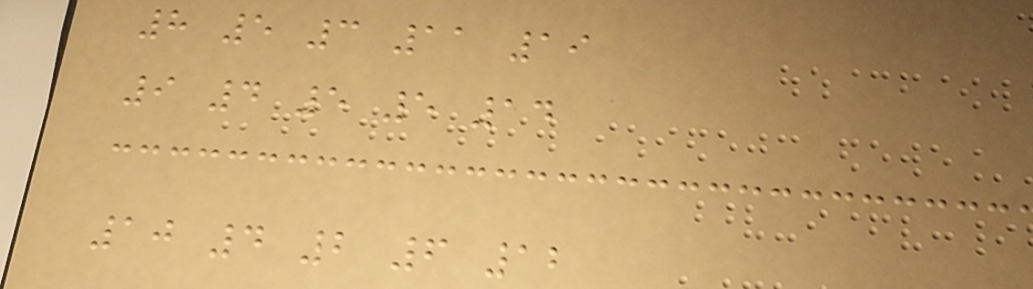8 5 3 11 19
9 4 5 5 14
10 4 2 6 12
